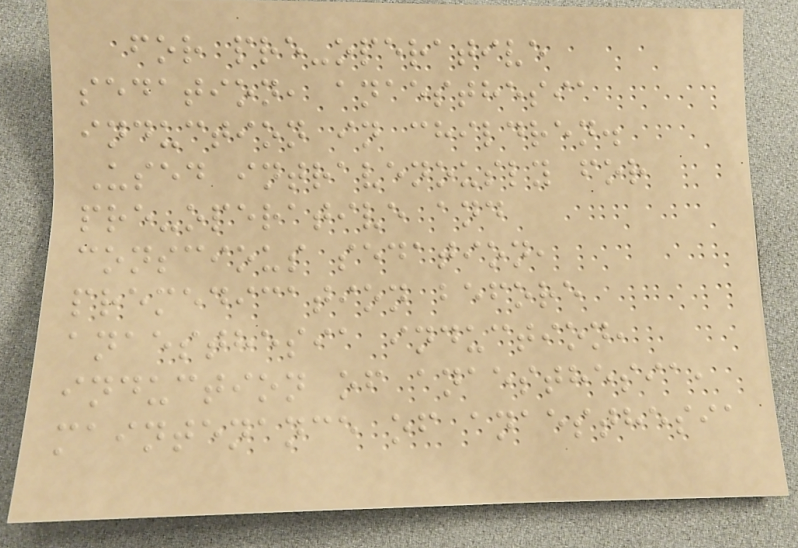for pre-operative
sedation, anaesthesia
induction in children.
Used intravenously for
pre-operative and
conscious sedation,
premedication before
anaesthesia induction,
induction of anaesthesia,
maintenance of anaesthesia
